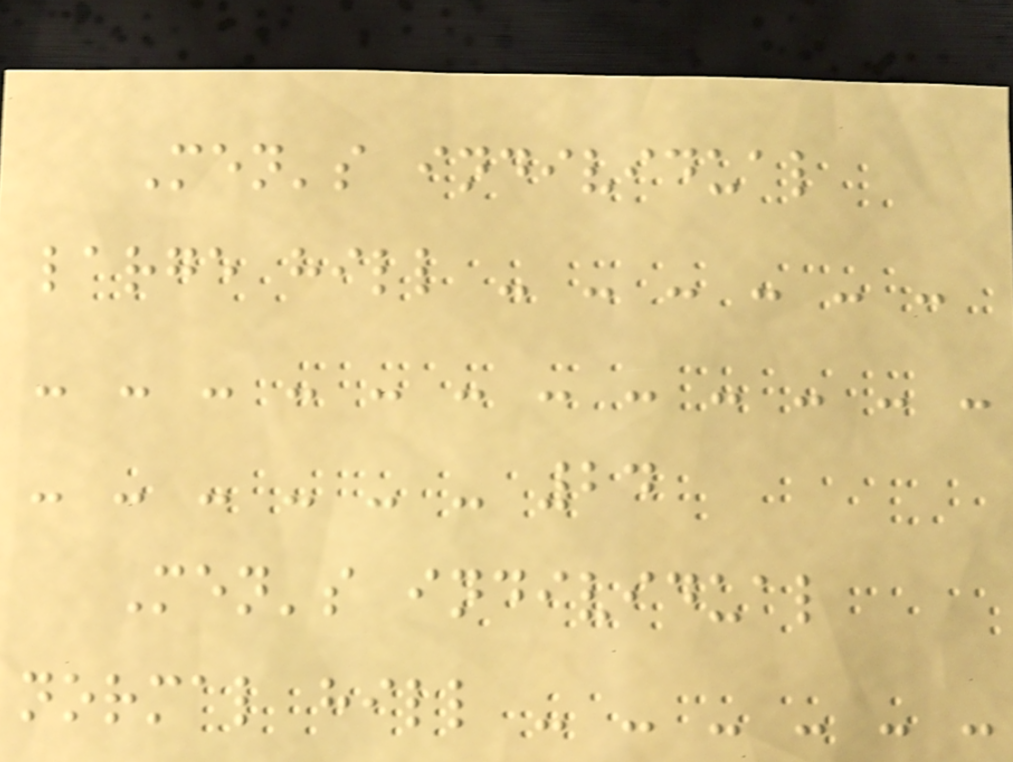Men's individual
large hill - - - - - -
- - - - - - - - - - - -
- - - - - - 24
Men's individual
normal hill - - - - - -
